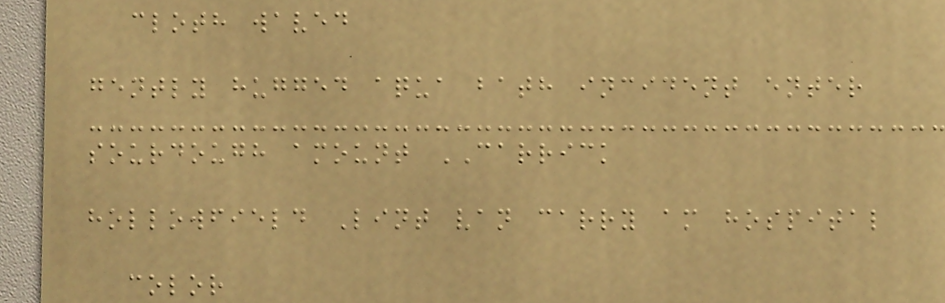cloth waved
gently hugged aqua bath incident enter
sourdough amount CARRICK
hollowfield Lint van carry am hospital
color
